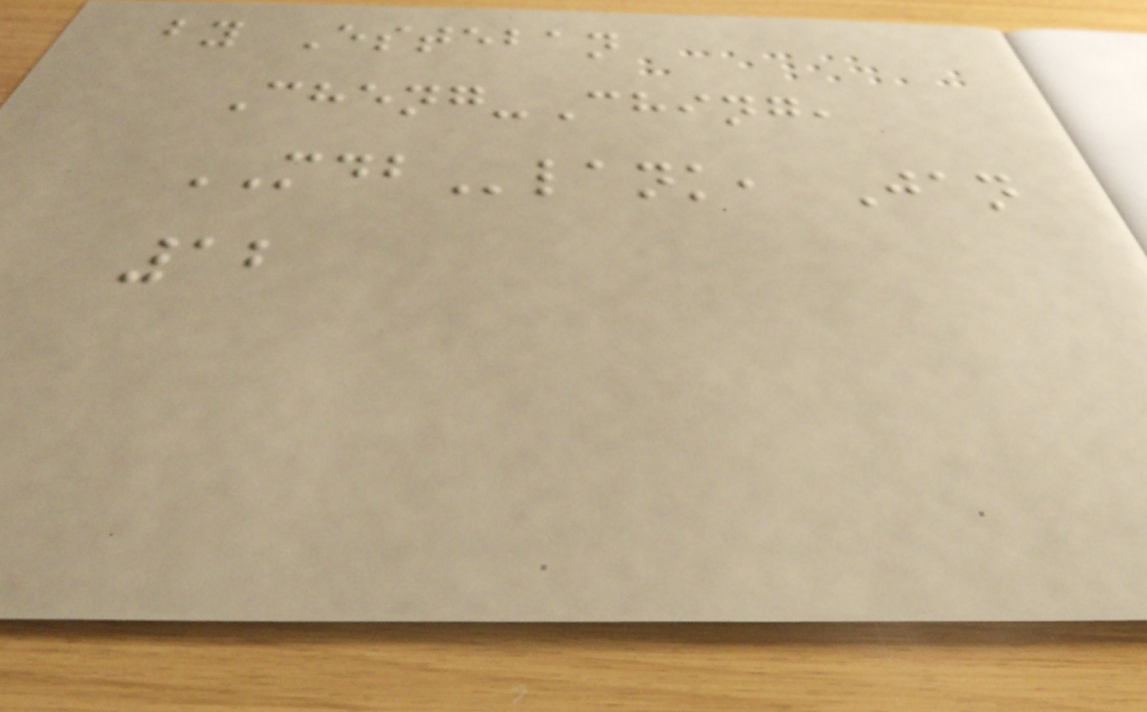by Esteban
Cheng-Ching,
MDBlank, Jan
12
